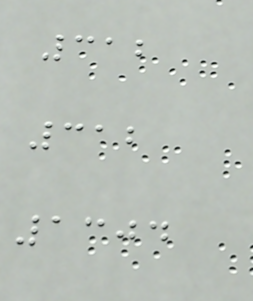312
312
1304
